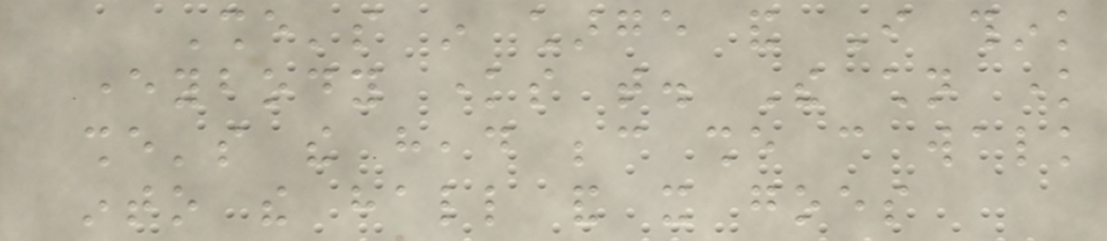She's in charge and I think
everybody knows that. The children know
she's the head because she can walk
into the hall and it goes
